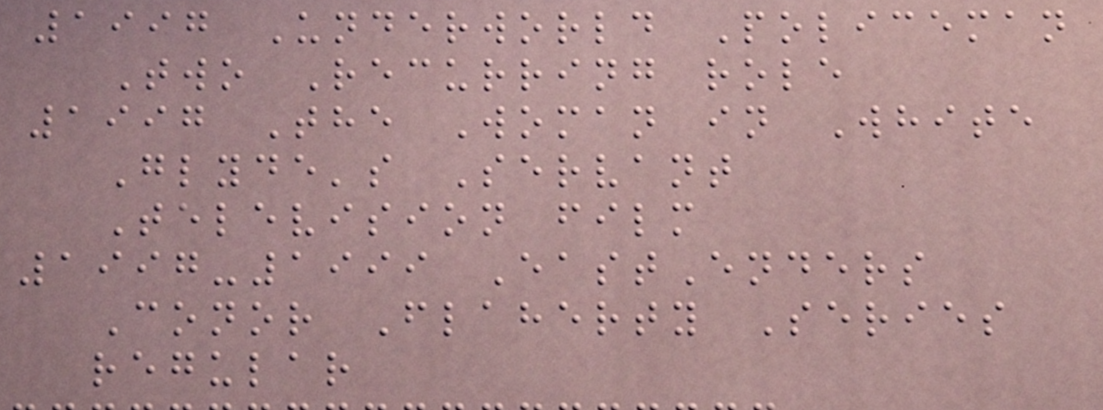1997 Underworld Policeman
Two Recurring role
1997 The Woman in White
Glyde's Servant
Television film
1997-1999 EastEnders
Conor Flaherty Series
regular
